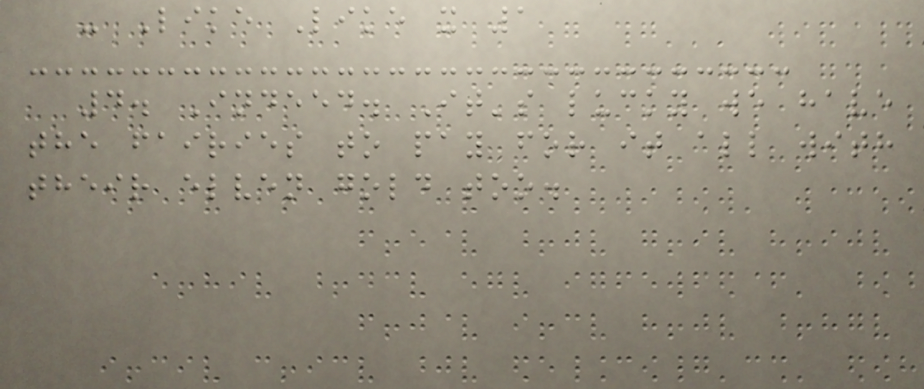- Like Like x 1
4. Indeed. It's lucky we have
the fairies to pay for it all with
their elven gold too.
